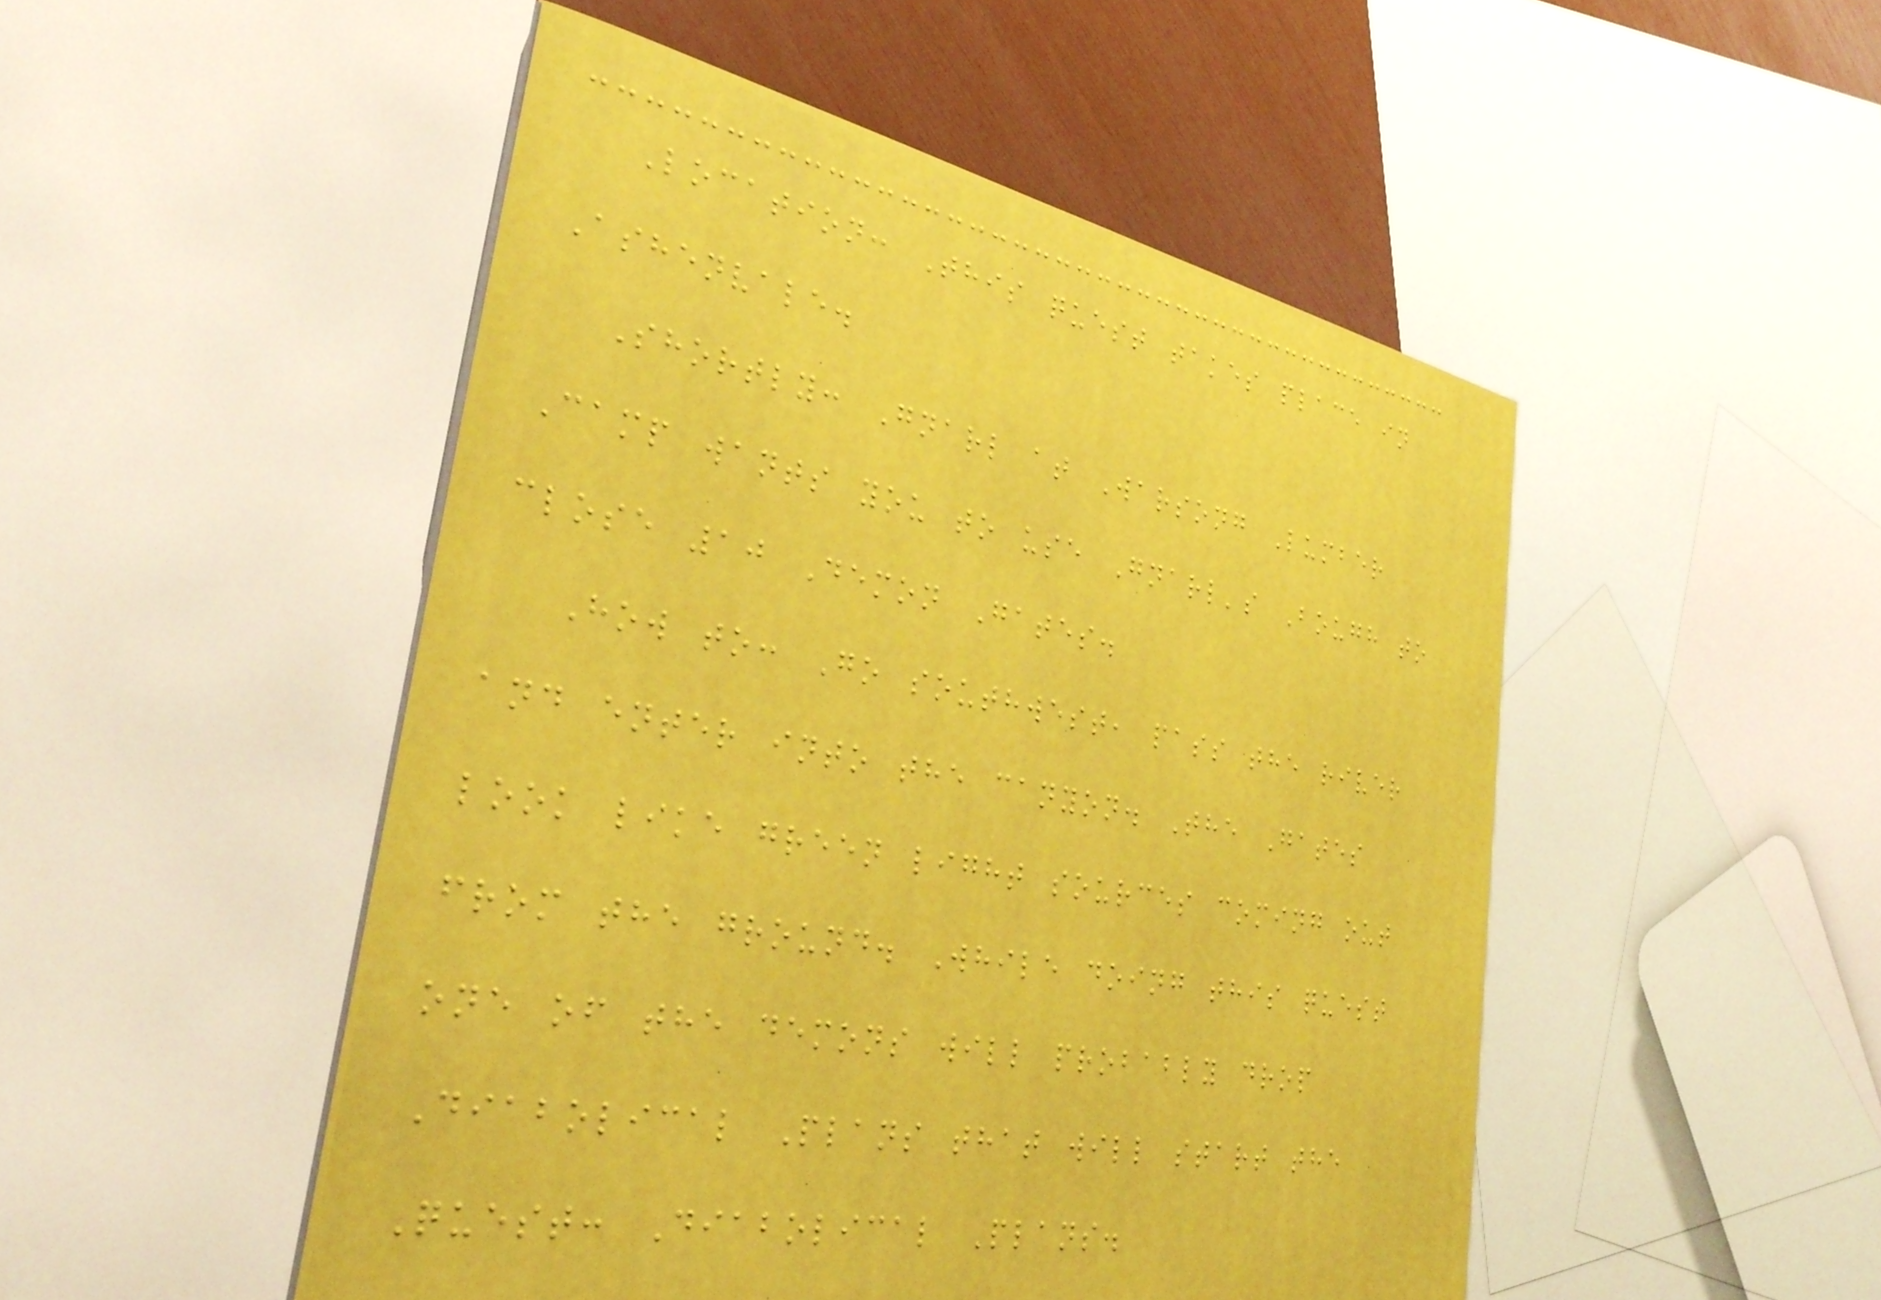Location: This quest takes place in
Ashenvale.
Shortly: Gnarl at Warsong Lumber
Camp wants you to use Gnarl's Bough to
close 10 Demon Gates.
How to: Go southwest, pass the river
and enter into the canyon. The Gates
look like green light sources coming out
from the ground. While doing this quest
one of the demons will probably drop
Diabolical Plans that will start the
Quest: Diabolical Plans.
